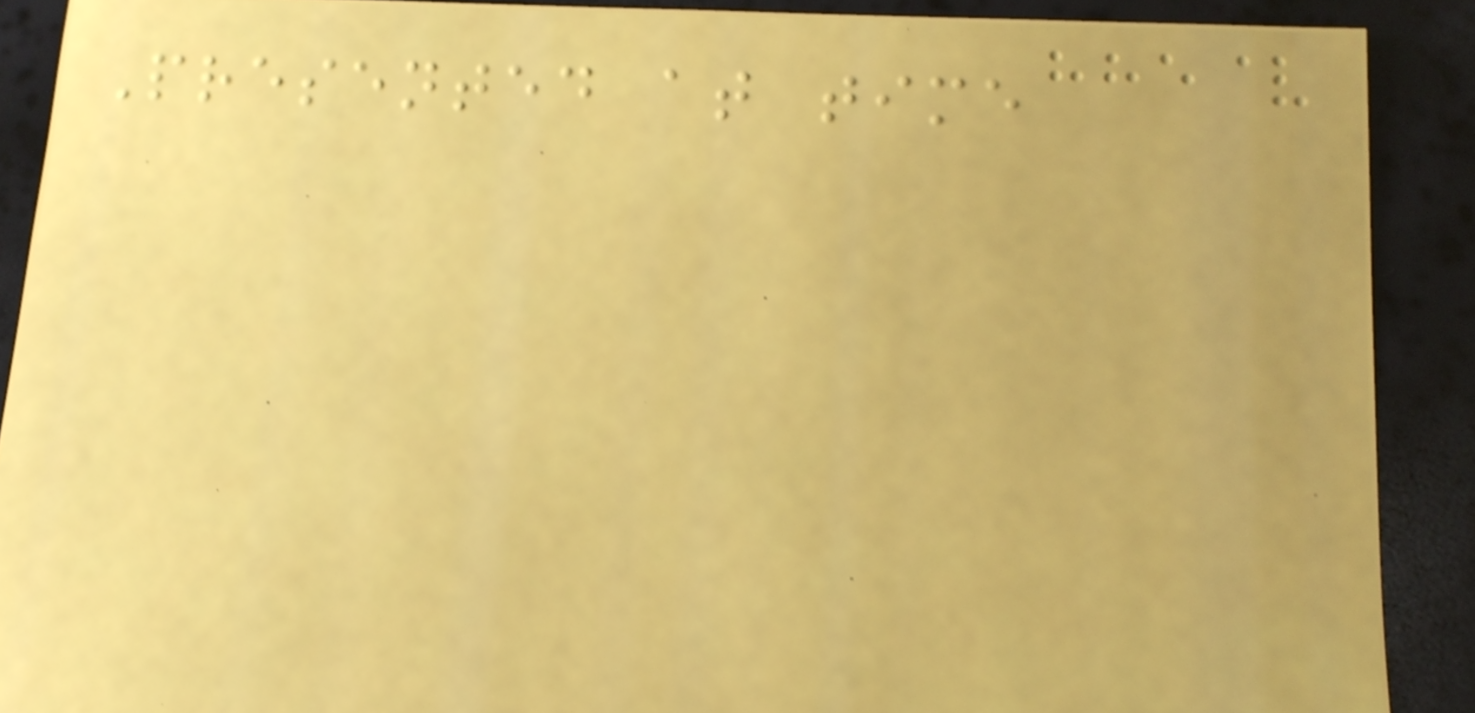Presented at time
